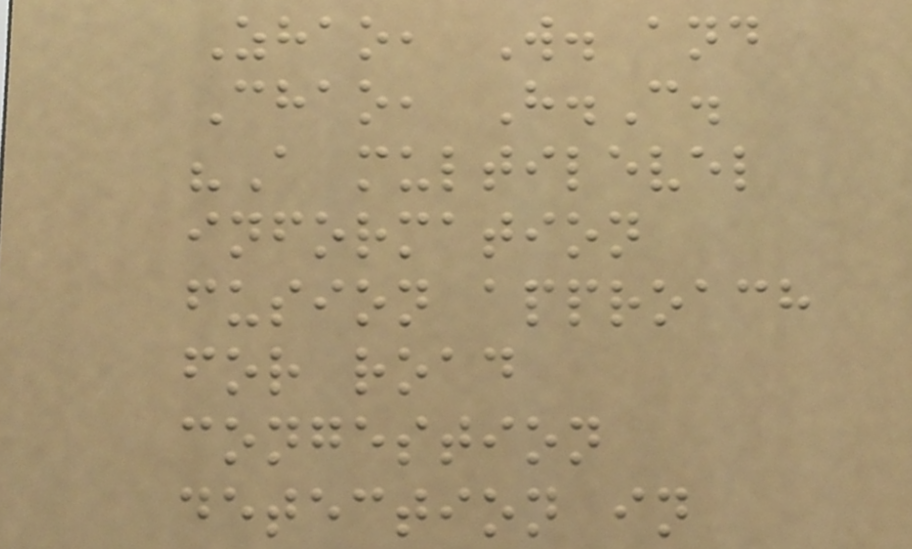Zhao, W. and
Chao, H.C.
"A multilevel
information
fusion approach
for road
congestion
detection in
